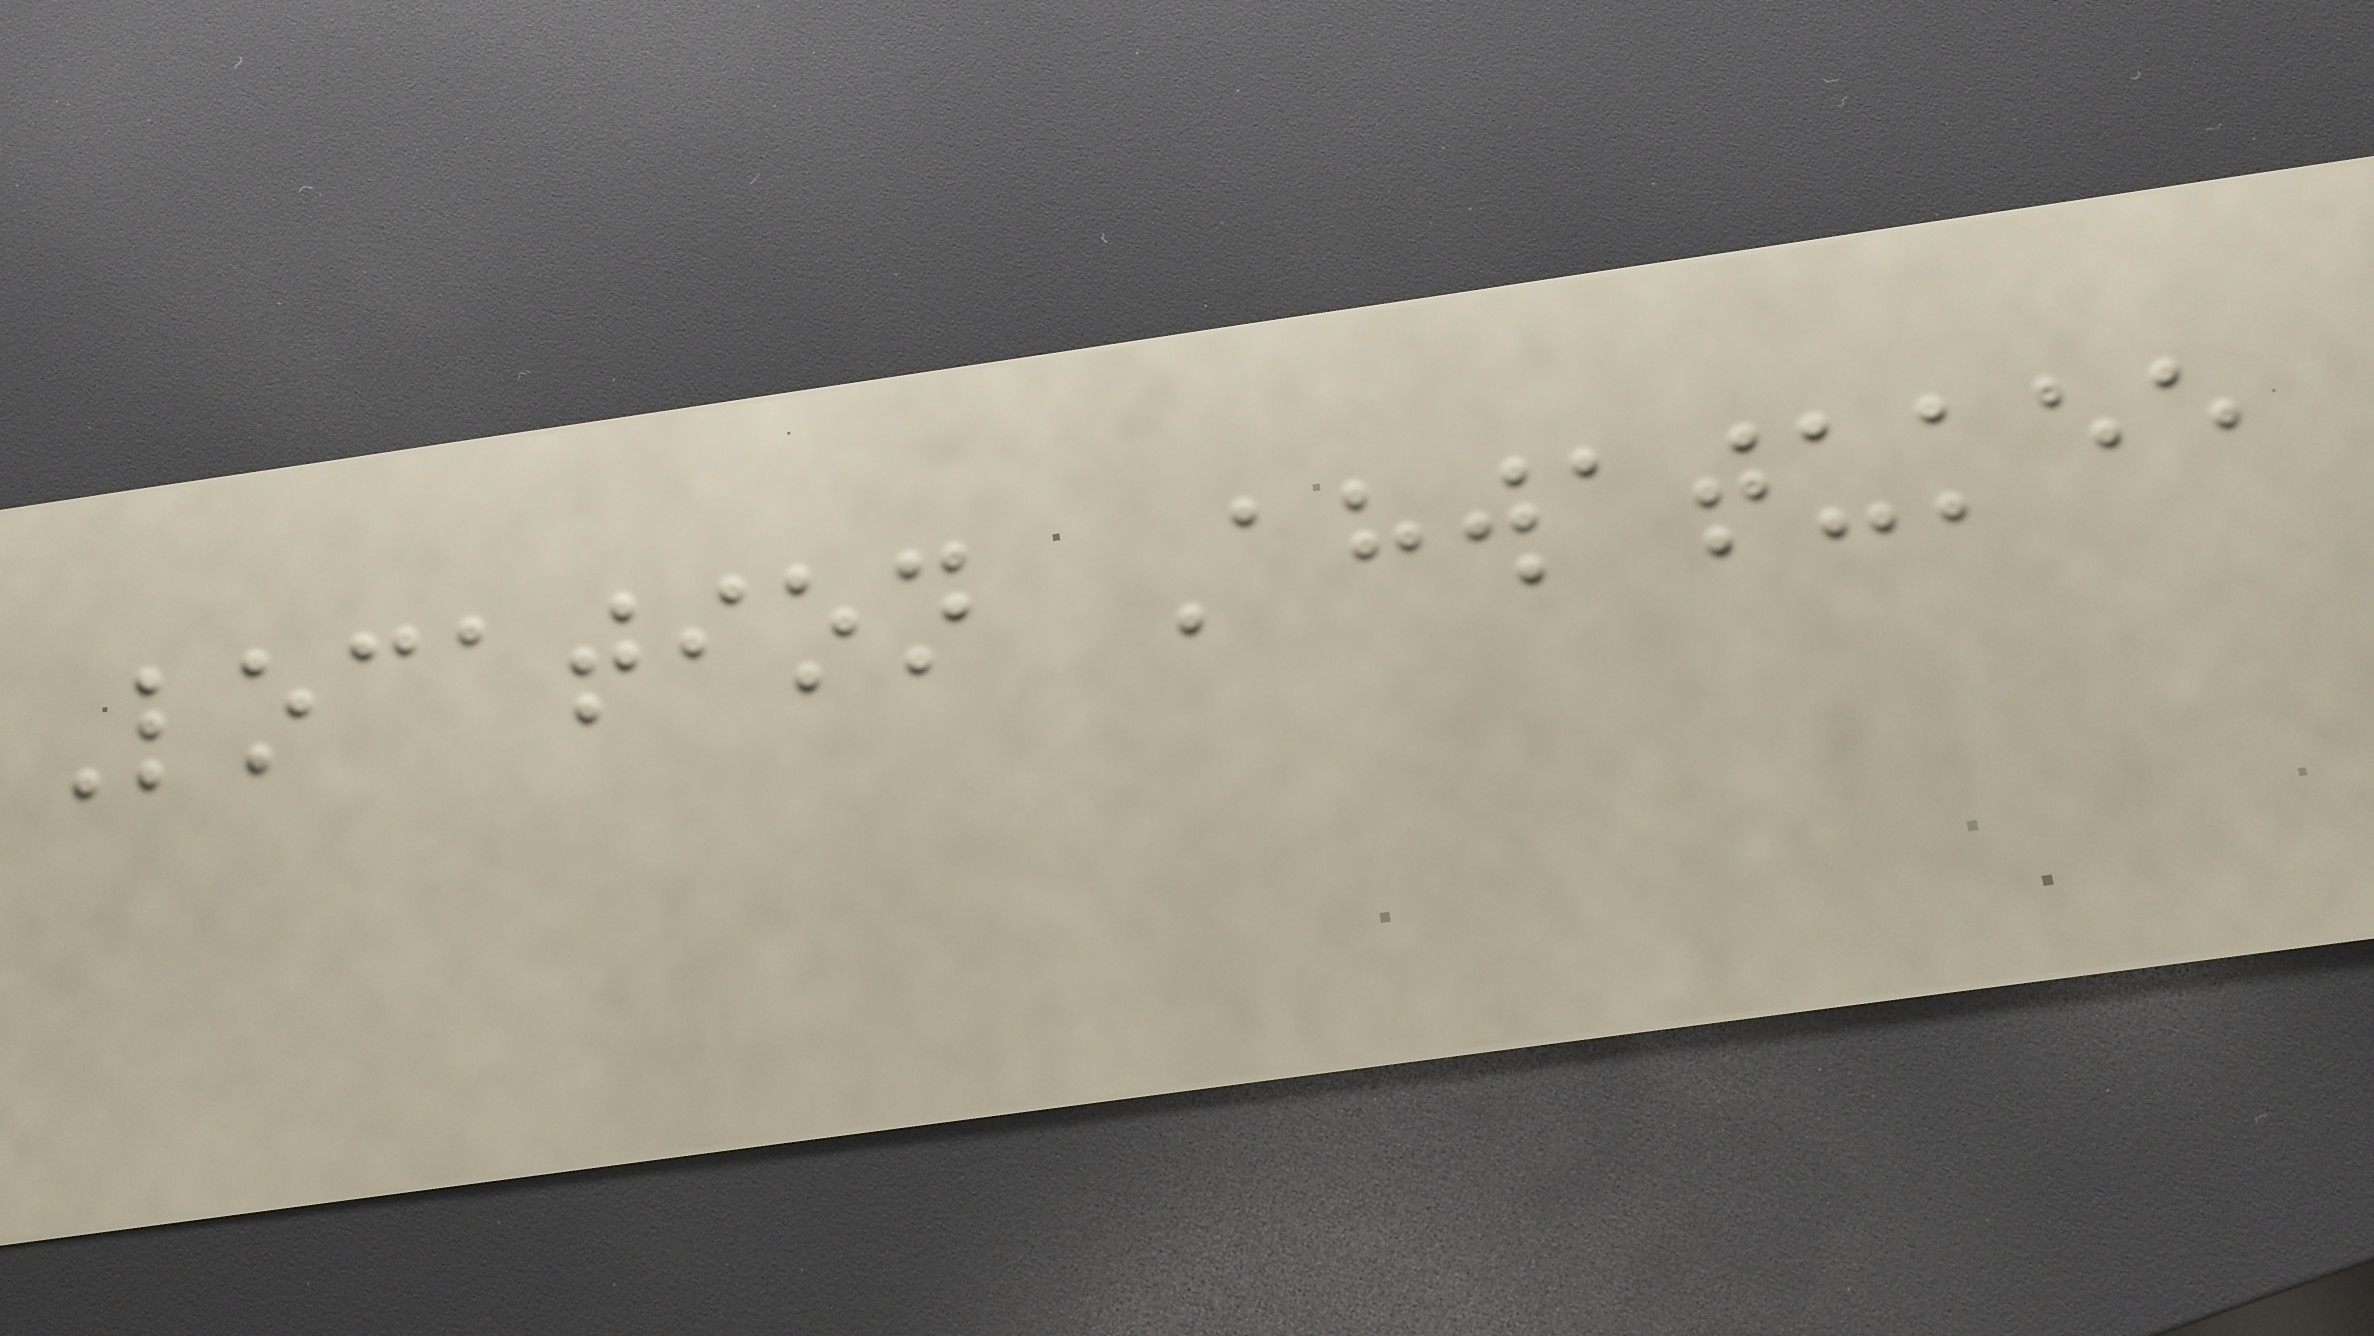Location Ahwatukee
